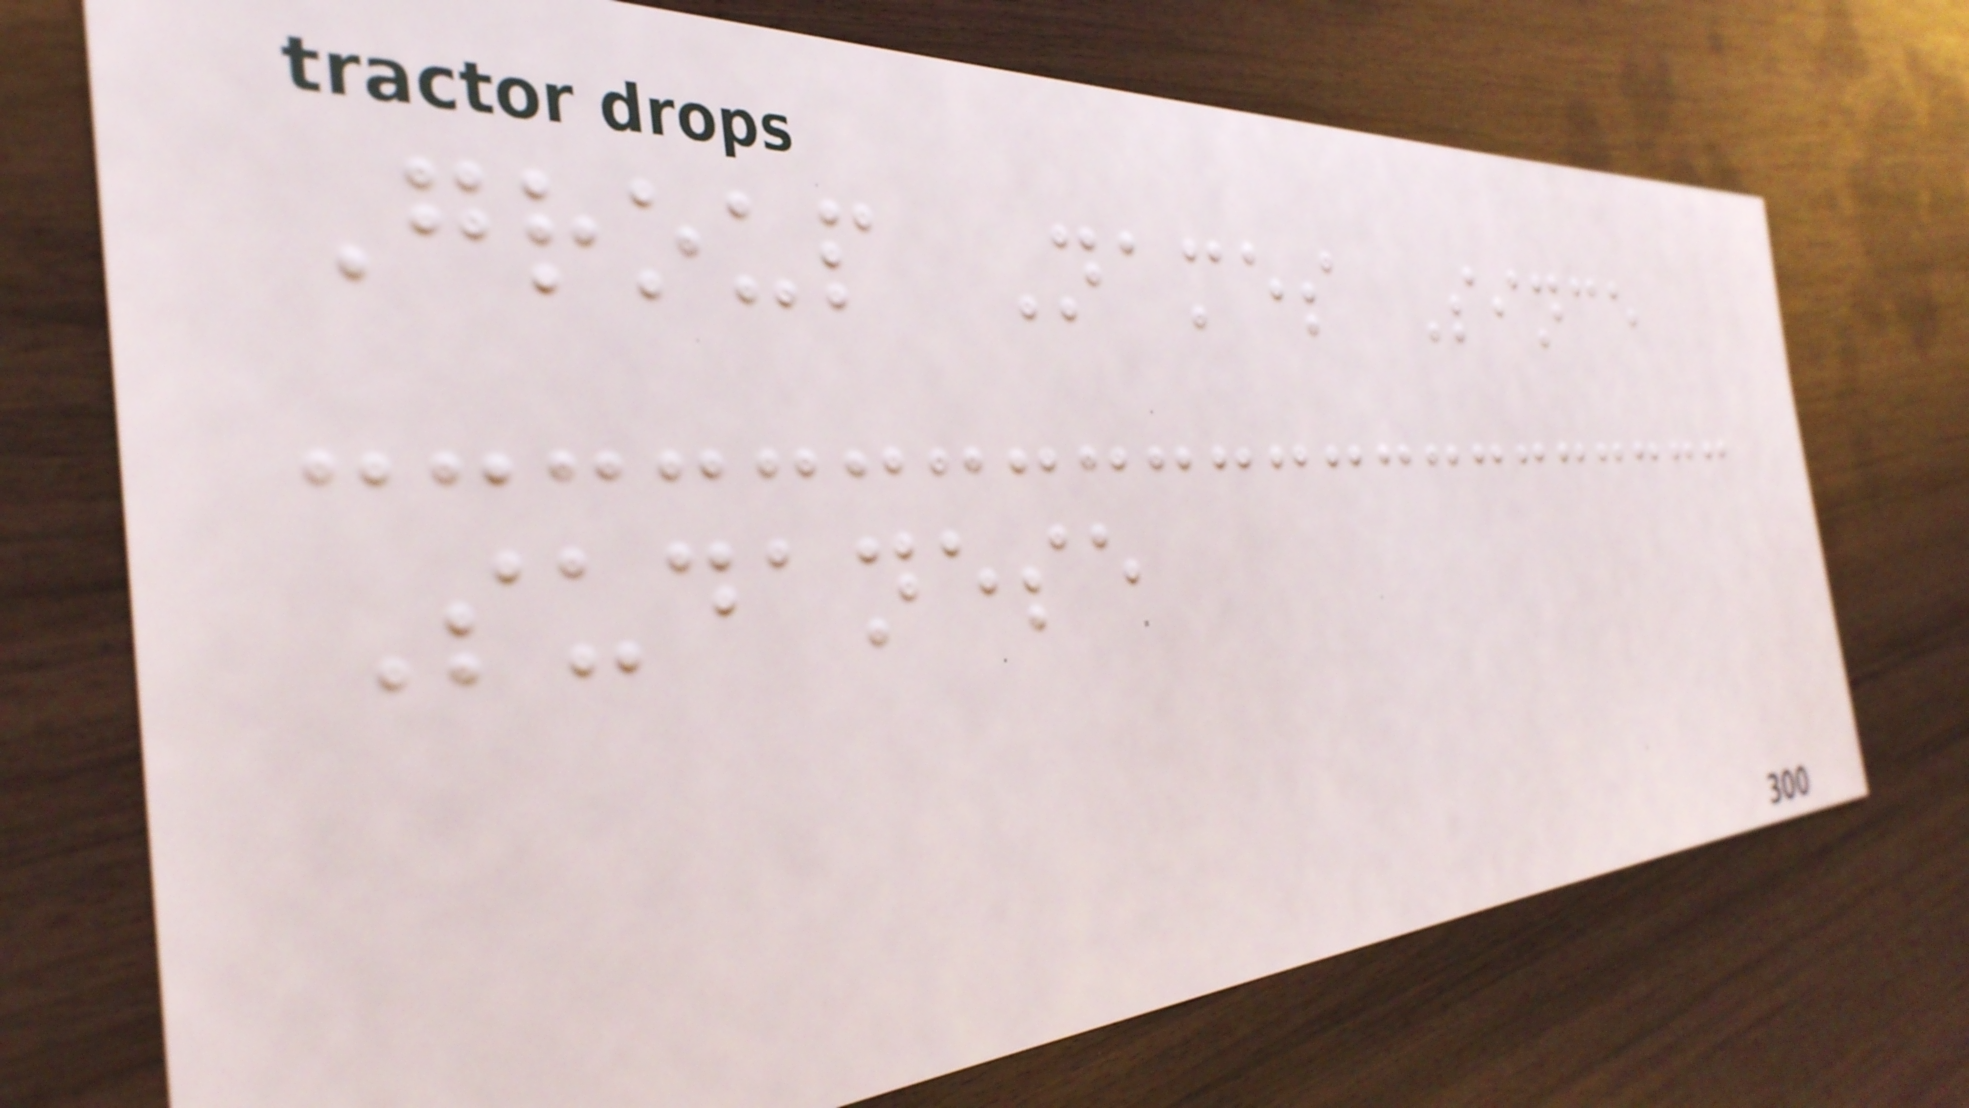Group Names Since
Sudanese
